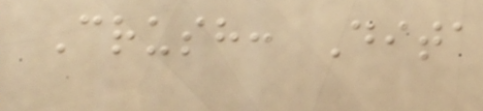Crush: Dita
